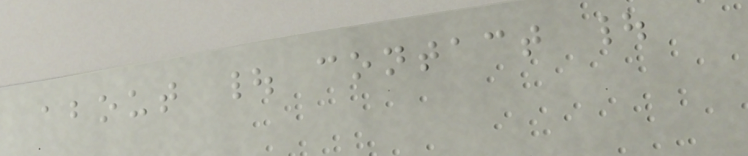about | contact |
